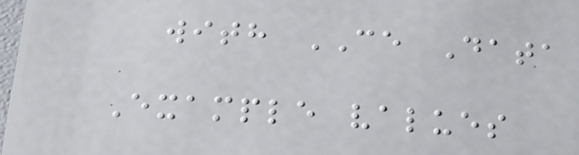with CE Data
Example values
